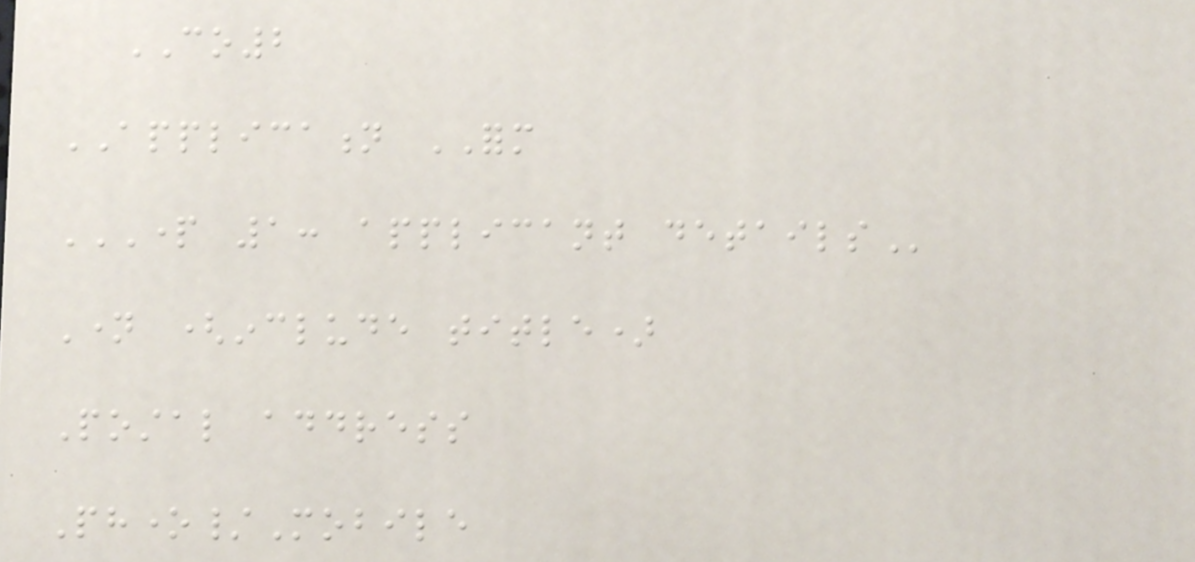CO2
APPLICATION FORM
PART 1: APPLICANT DETAILS
Name (include title)
Postal address
Phone/Mobile
